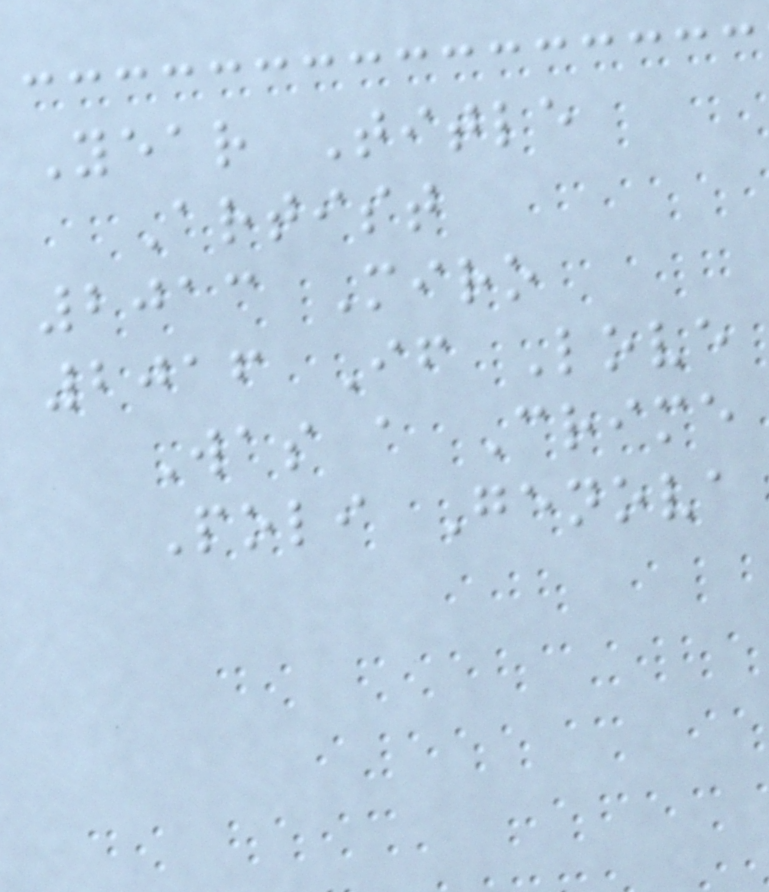Year Title
Artist
2013 Miro
2016 If Love
Was a Crime
Poli Genova
